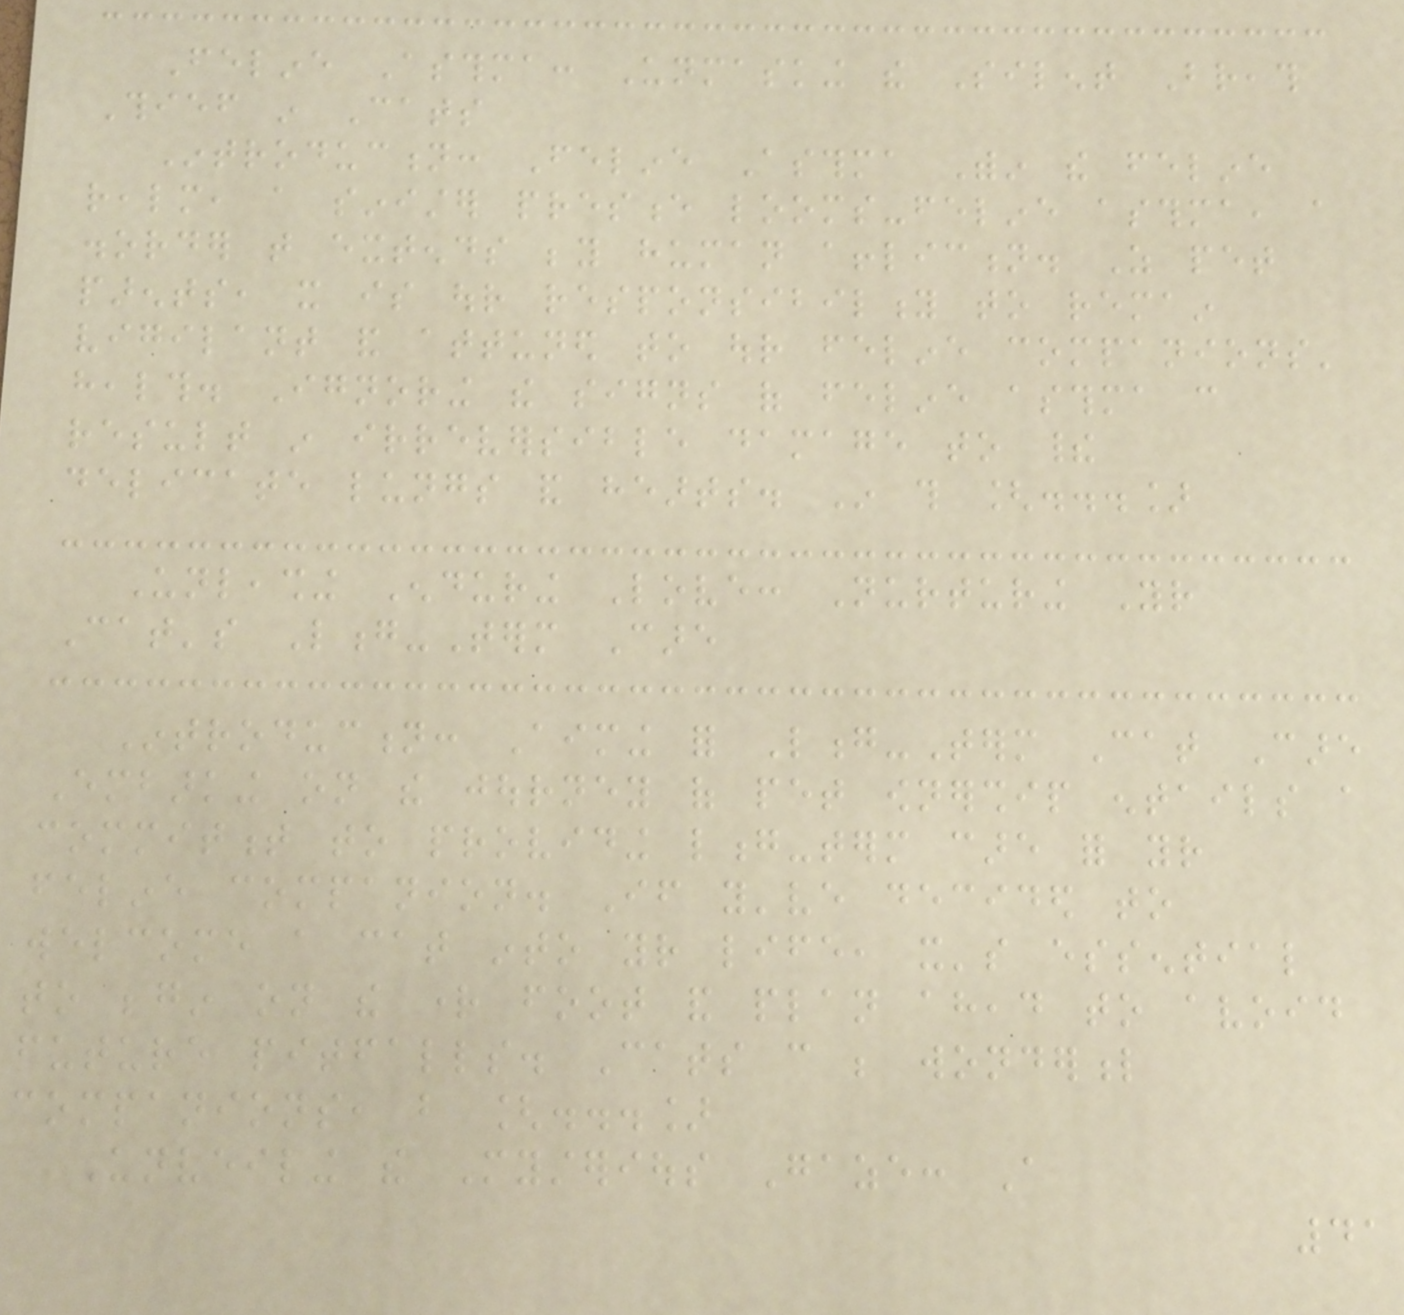Feline Asthma: Unmasking the Silent Breath
Thief in Cats
Introduction: Feline Asthma Within the feline
realm, a sinister presence looms-feline asthma, a
disorder that extends beyond human affliction. As pet
parents, it is our responsibility to remain
vigilant and attuned to our feline companions'
health. Ignoring the signs of feline asthma can
result in irreversible damage to their
delicate lungs and hearts. In this [...]
Unleashing Enduring Love: Nurturing Your
Cat's Long-Term Care
Introduction: Aiming for Long-Term Cat Care
Embarking on the journey of pet ownership entails a
commitment to providing long-term care for your
feline companion. If you've decided to
welcome a cat into your life, it's essential
to begin on the right foot and plan ahead to avoid
future pitfalls. Cats can be wonderful
companions, but [...]
Unveiling the Mysterious Gaze: A
41
